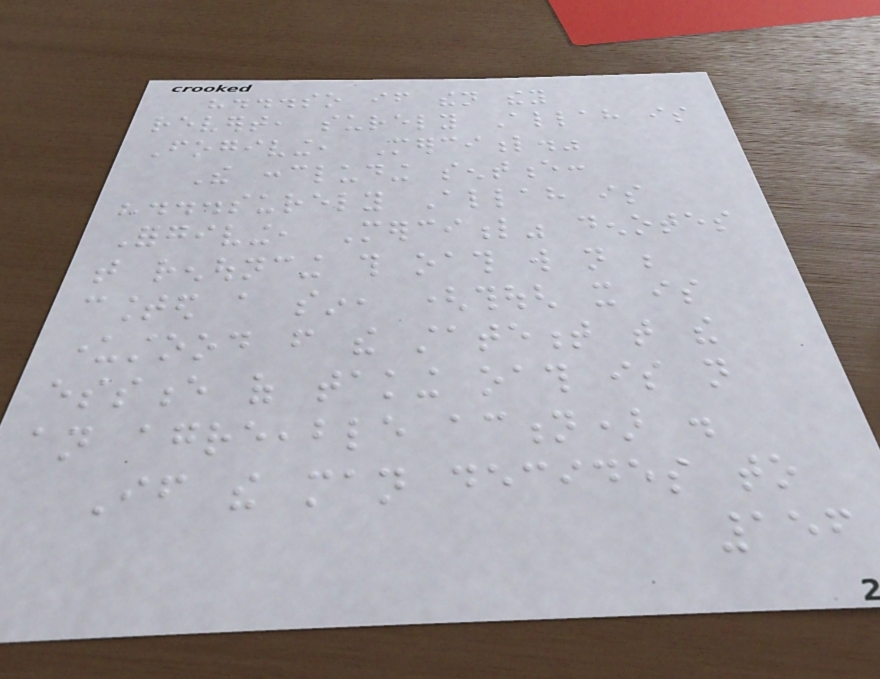"...so if then they
revert, surely Allah is
Fogiving, Merciful."
The concluding sentence:
"...surely Allah is
Forgiving, Merciful" denotes
that renouncing this oath will not be
counted a sin, (though it is
understood from the statement that the
essence of taking oath is not
an agreeable action) .
If the man decides to
156
